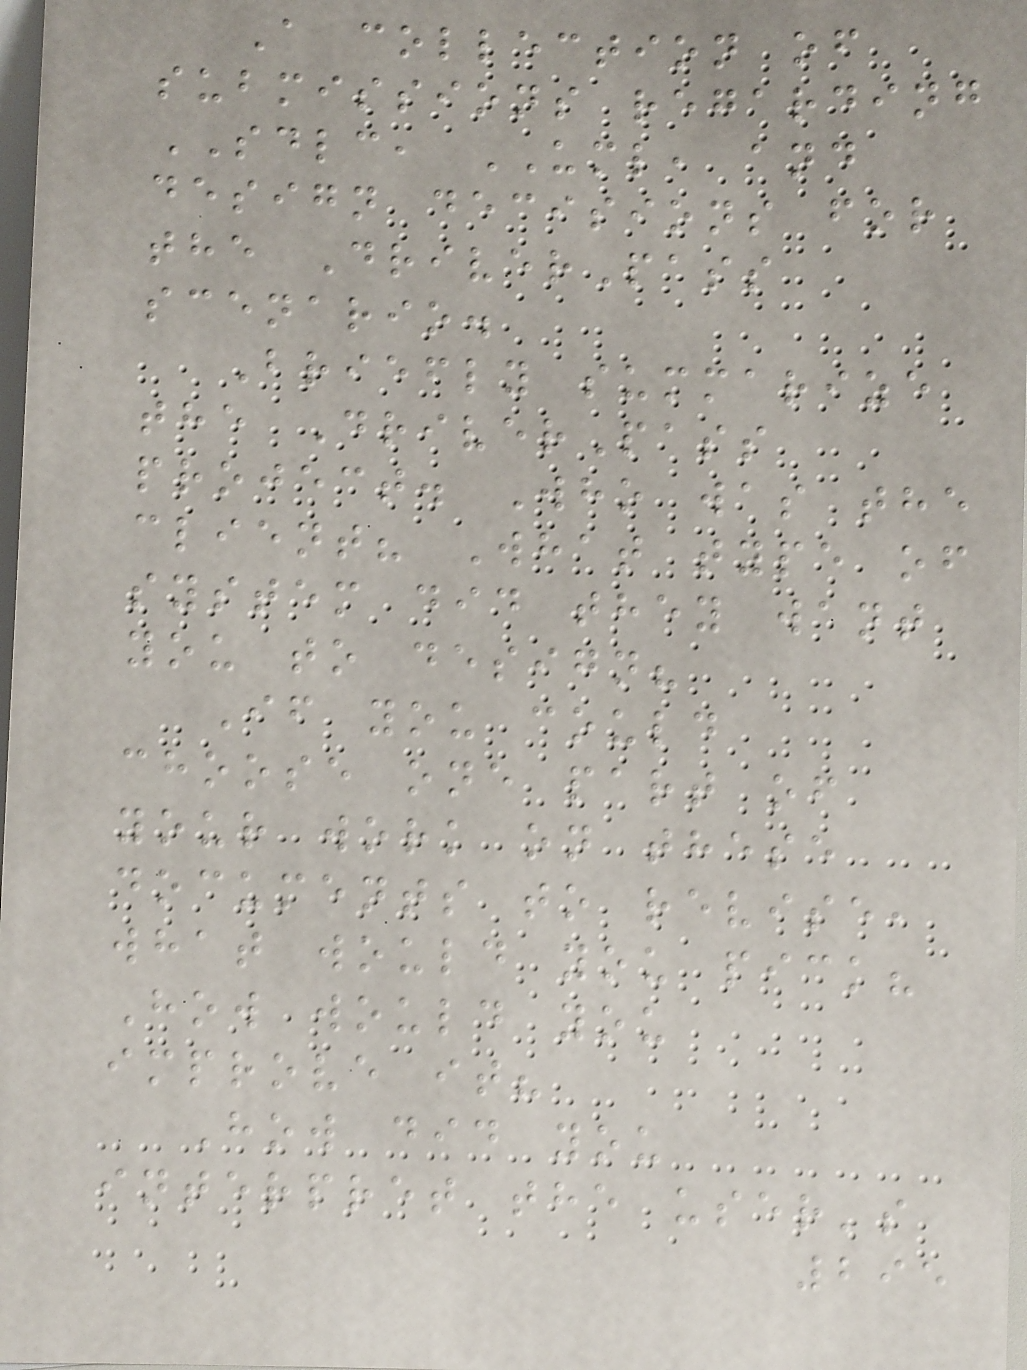A collection of
submissions regarding
SDLC, UML, and
design decisions for
the DriverPass
scenario.
Briefly summarize
the DriverPass
project. Who was the
client? What type of
system did they want
you to design?
If you could
choose one part of
your work on these
documents to revise,
what would you pick?
How would you
improve it?
How did you
interpret the user's
295
